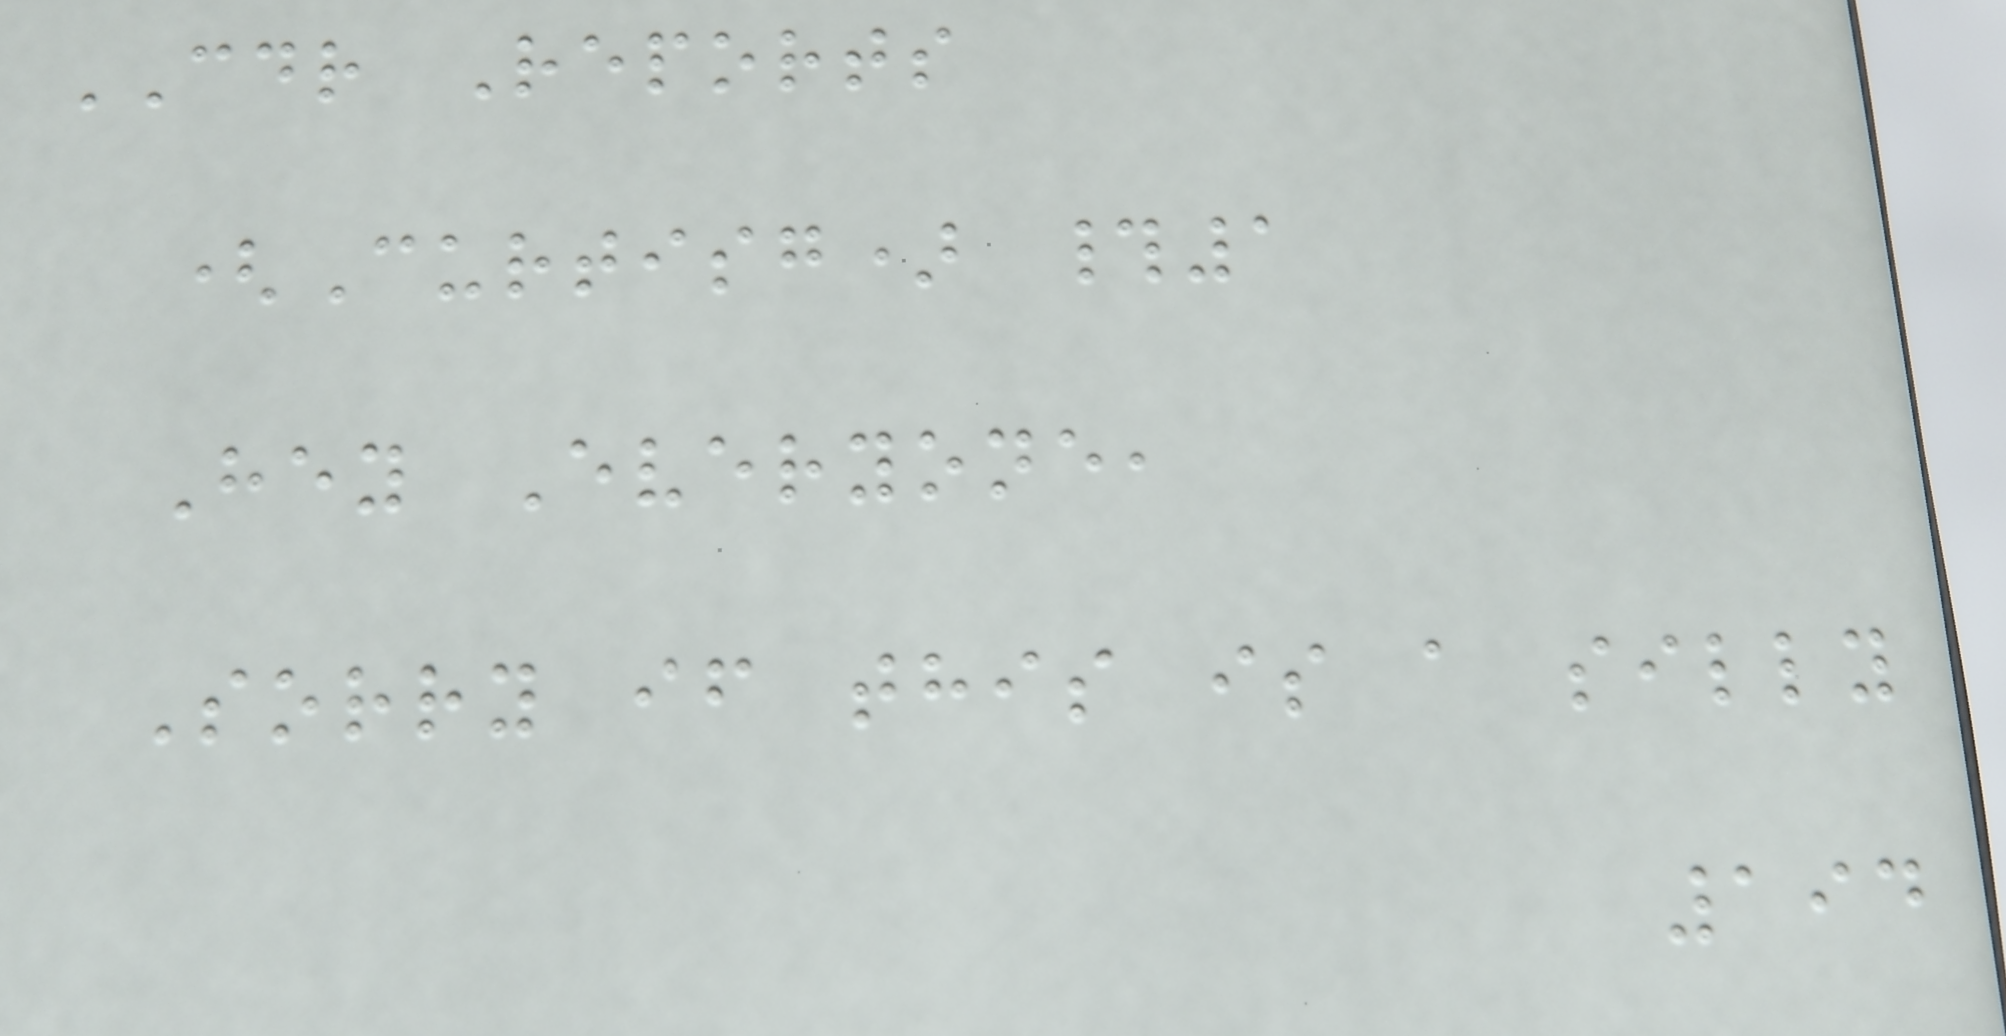CDR Reports
(Curtisg) #1
Hey Everyone,
Sorry if this is a silly
194
